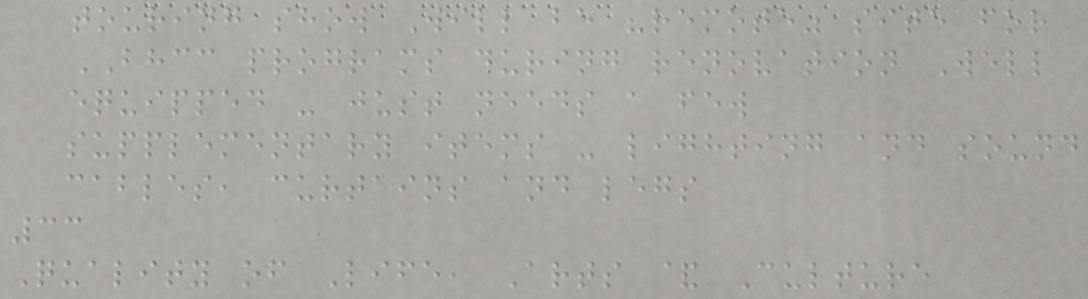touring show Will be "remote" site for
BHCC programs during renovation Well
equipped - just needs a few
supplementary items - lighting and sound
cables, curtains and legs
33
Quality of Life, Arts & Culture
